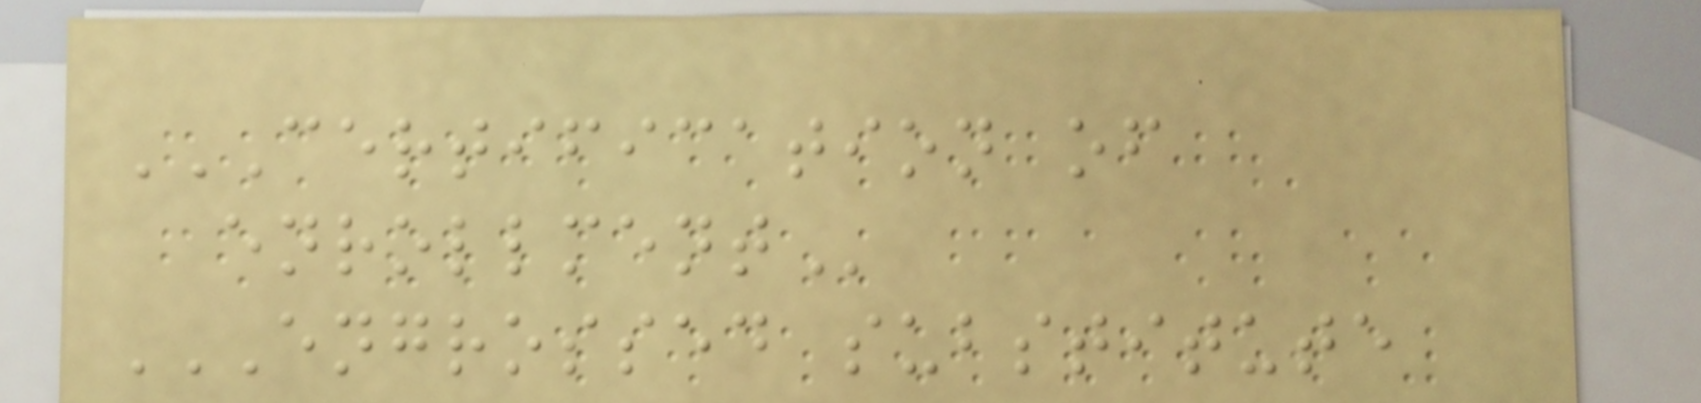CERTIFICATION OF
ENROLLMENT
ENGROSSED SUBSTITUTE
